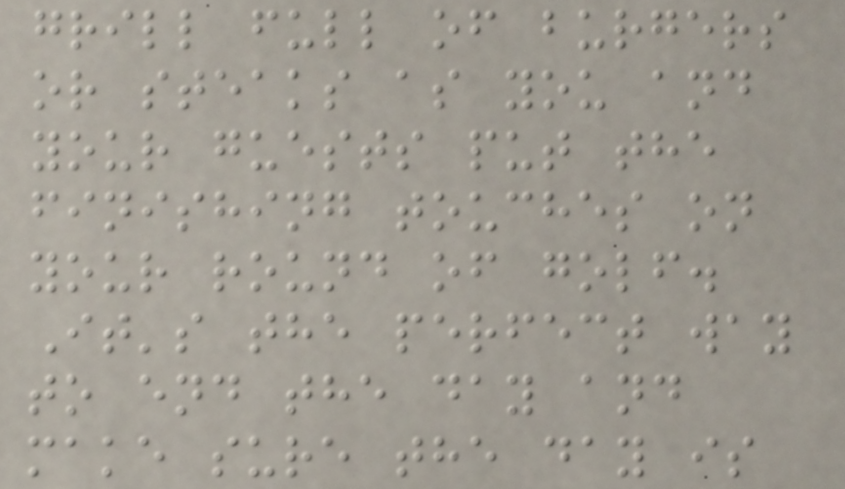grill full of burgers
or steaks as you and
your guests put the
finishing touches on
your round of golf.
It's the perfect way
to end the day and
make sure the day is
